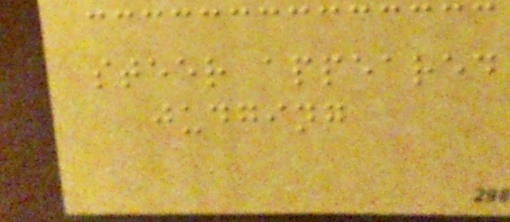steer appeared
judging
